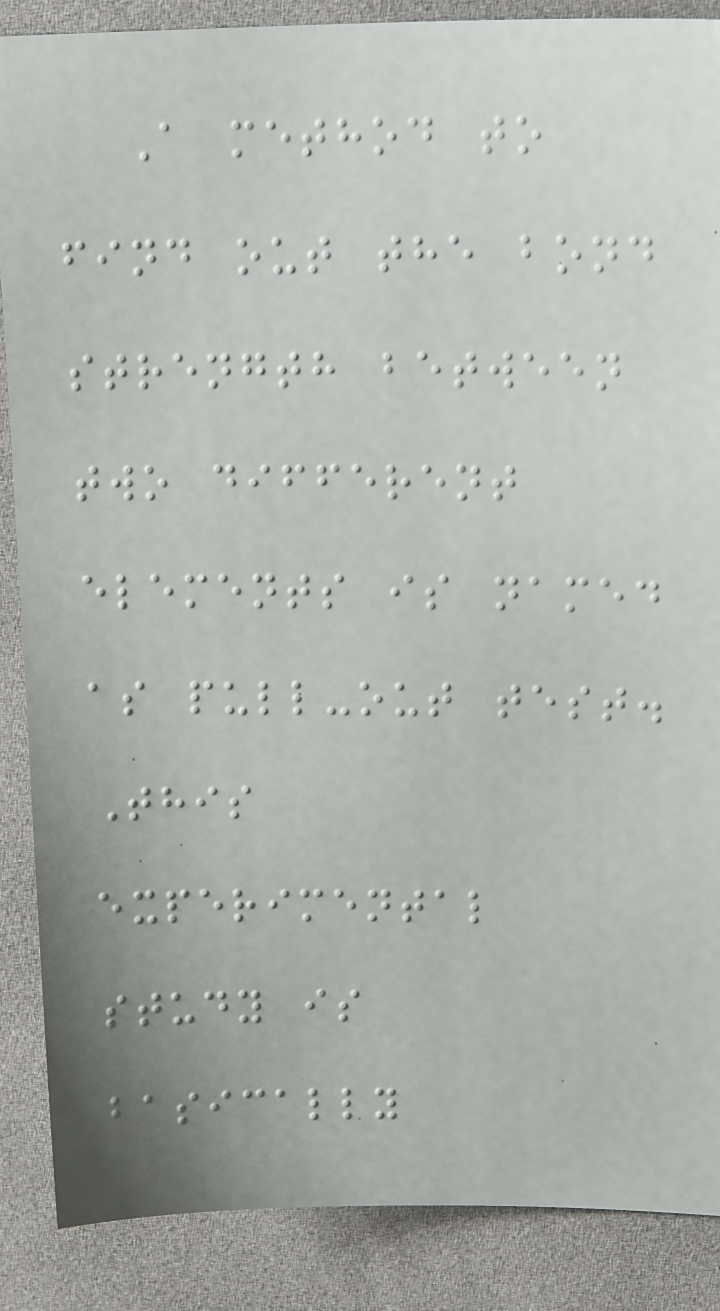A method to
find out the bond
strength between
two different
elements is named
as pull-out test.
This
experimental
study is
basically
